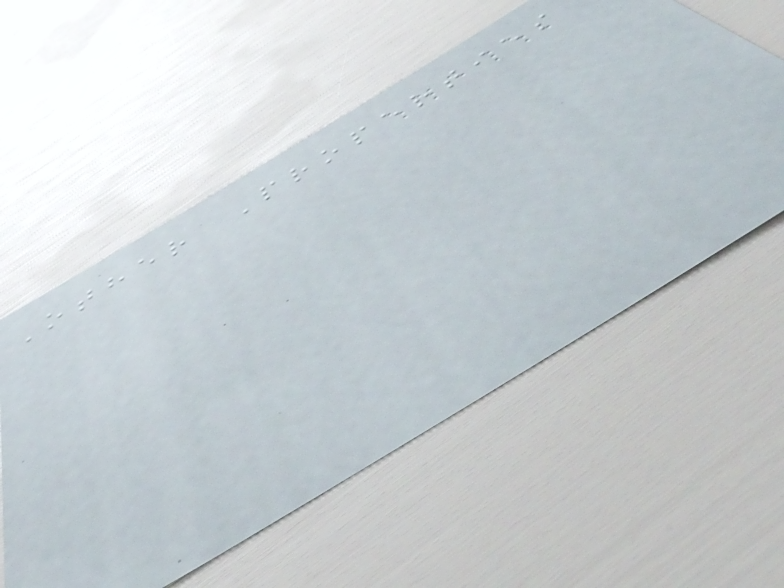Other Properties
